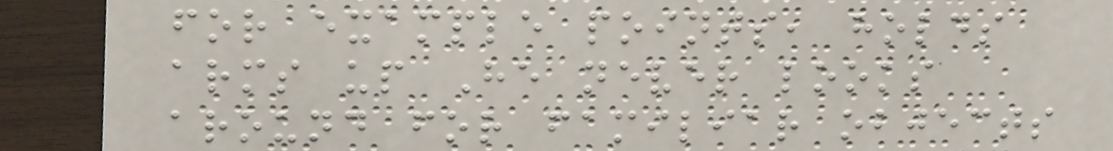for example points, holds
arms up He never looks
around for familiar objects
